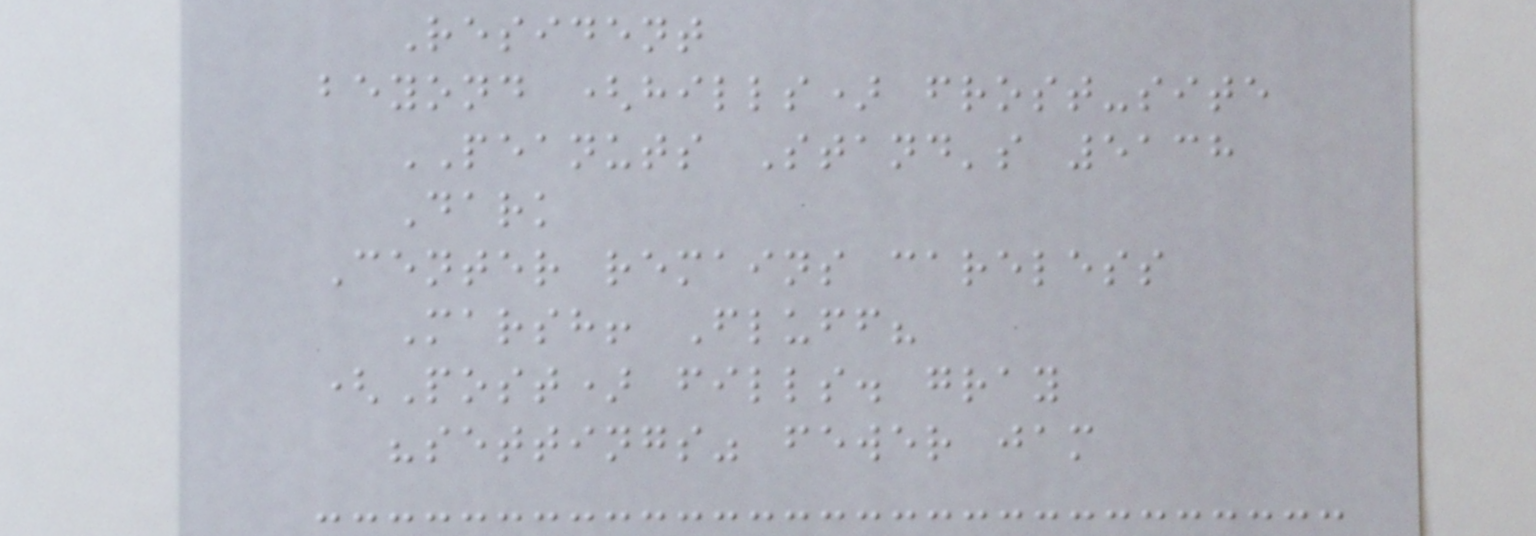Resident
beyond (hills) frost-site
PEANUTS Stand's 5138
Dark
Center remains careless
Marsh! Fluff?
(Post) fills. gray
"settings" fewer jam
